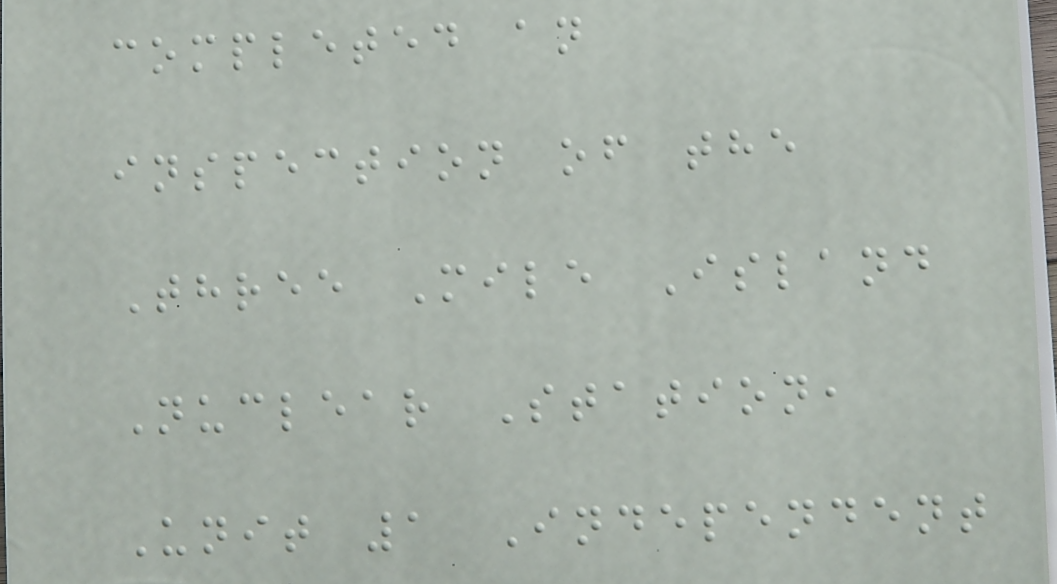completed an
inspection of the
Three Mile Island
Nuclear Station,
Unit 1 Independent
